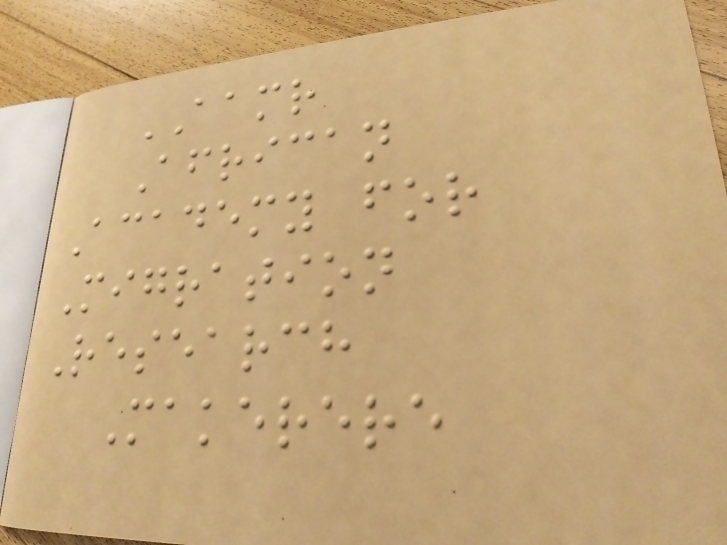AAMR
African
Academy for
Migration
Research
Makerere
